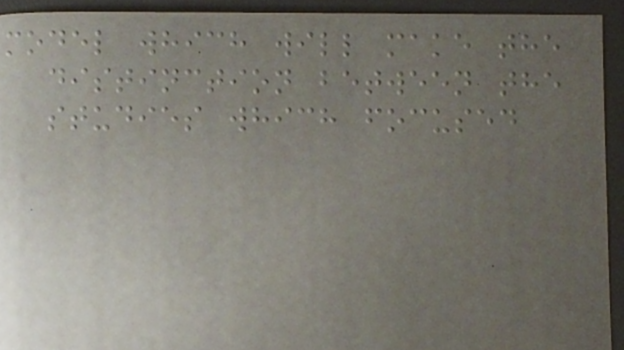model which will make the
distinction between the
studies which focused
